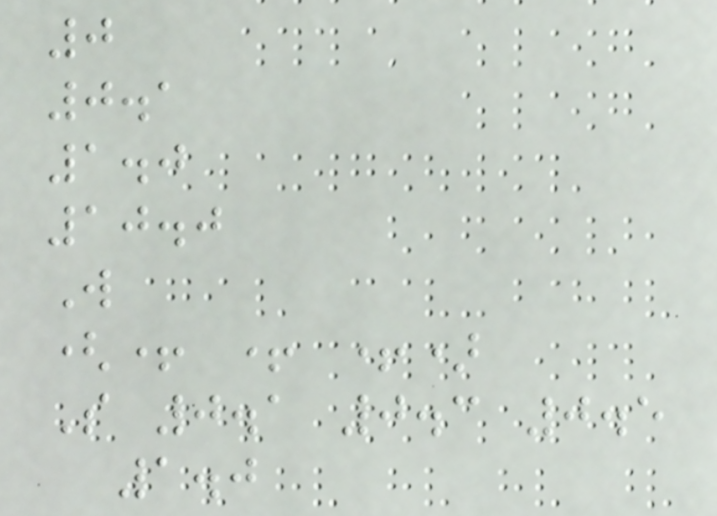0
0.1
1.0
10.0
W
(+ + +)
S 0.1 0.3 0.5
1.0
